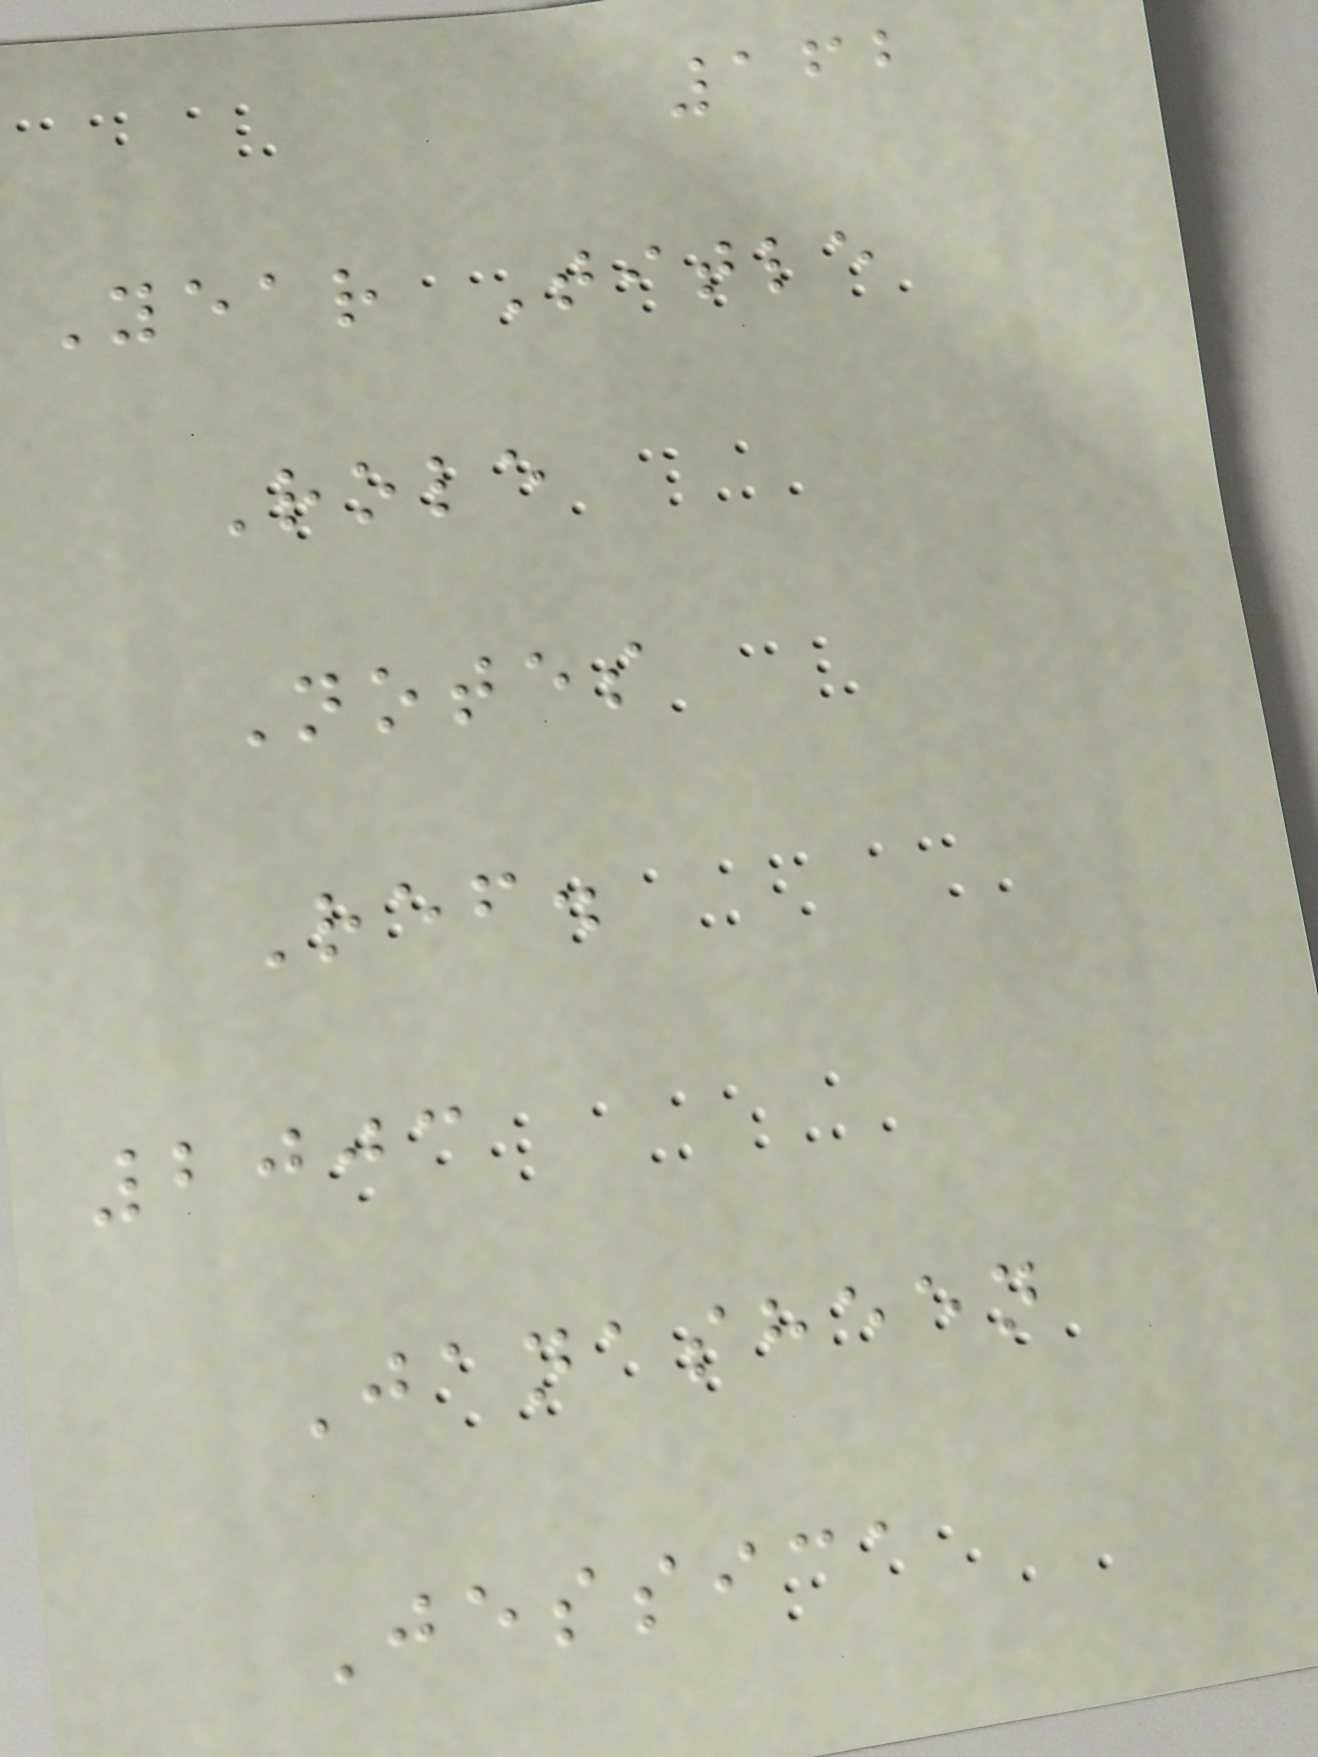162
Year Title
Role
Notes
Ref.
2003
Janasheen
Jessica
